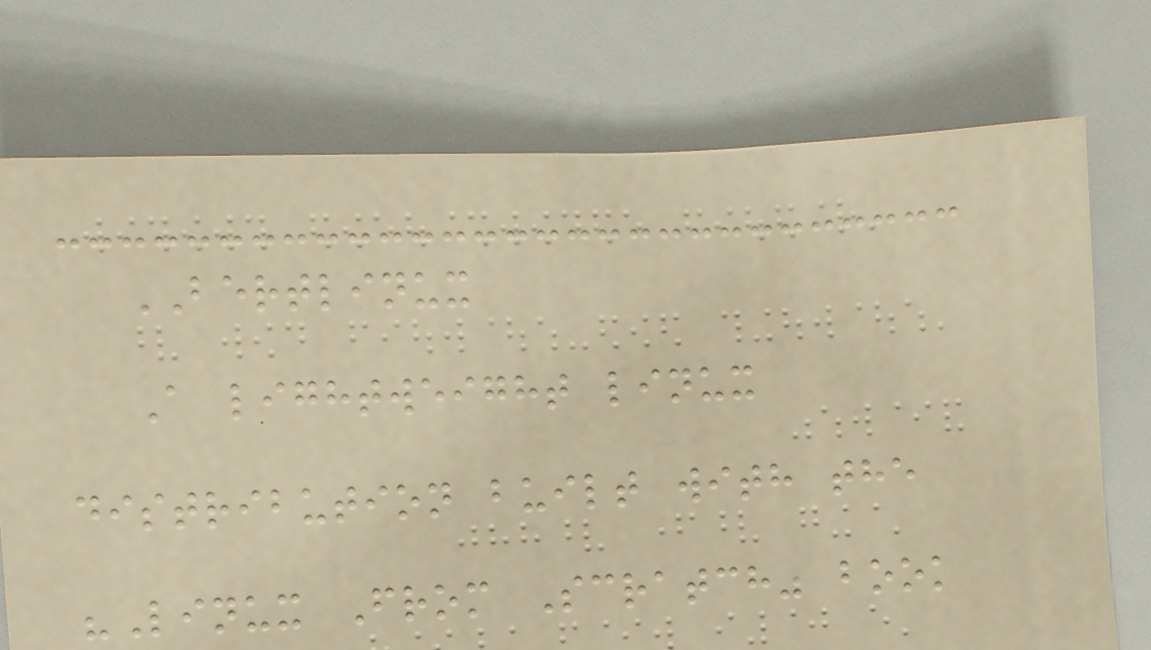BERTLINUX
A lightweight linux
distribution built with the
"Linux From Scratch" book
